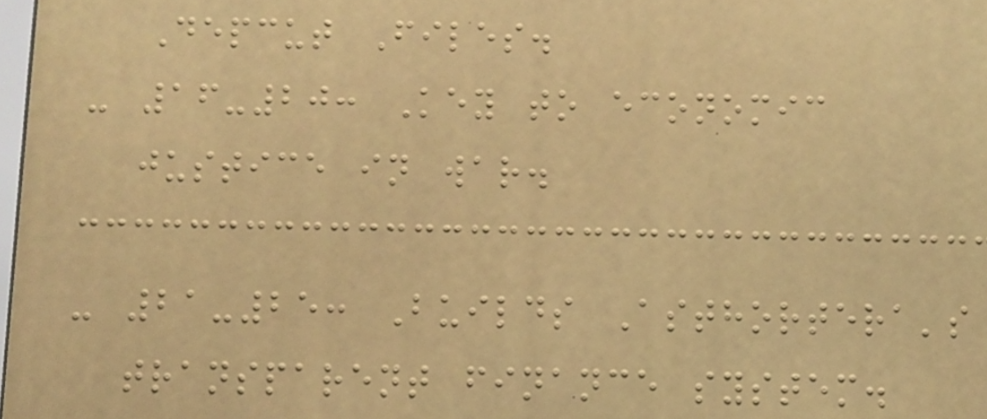Depcut Files.
- 16-20: Key to economic
justice in war.
- 21-25: Builds Asthortera's
transparent finance system.
